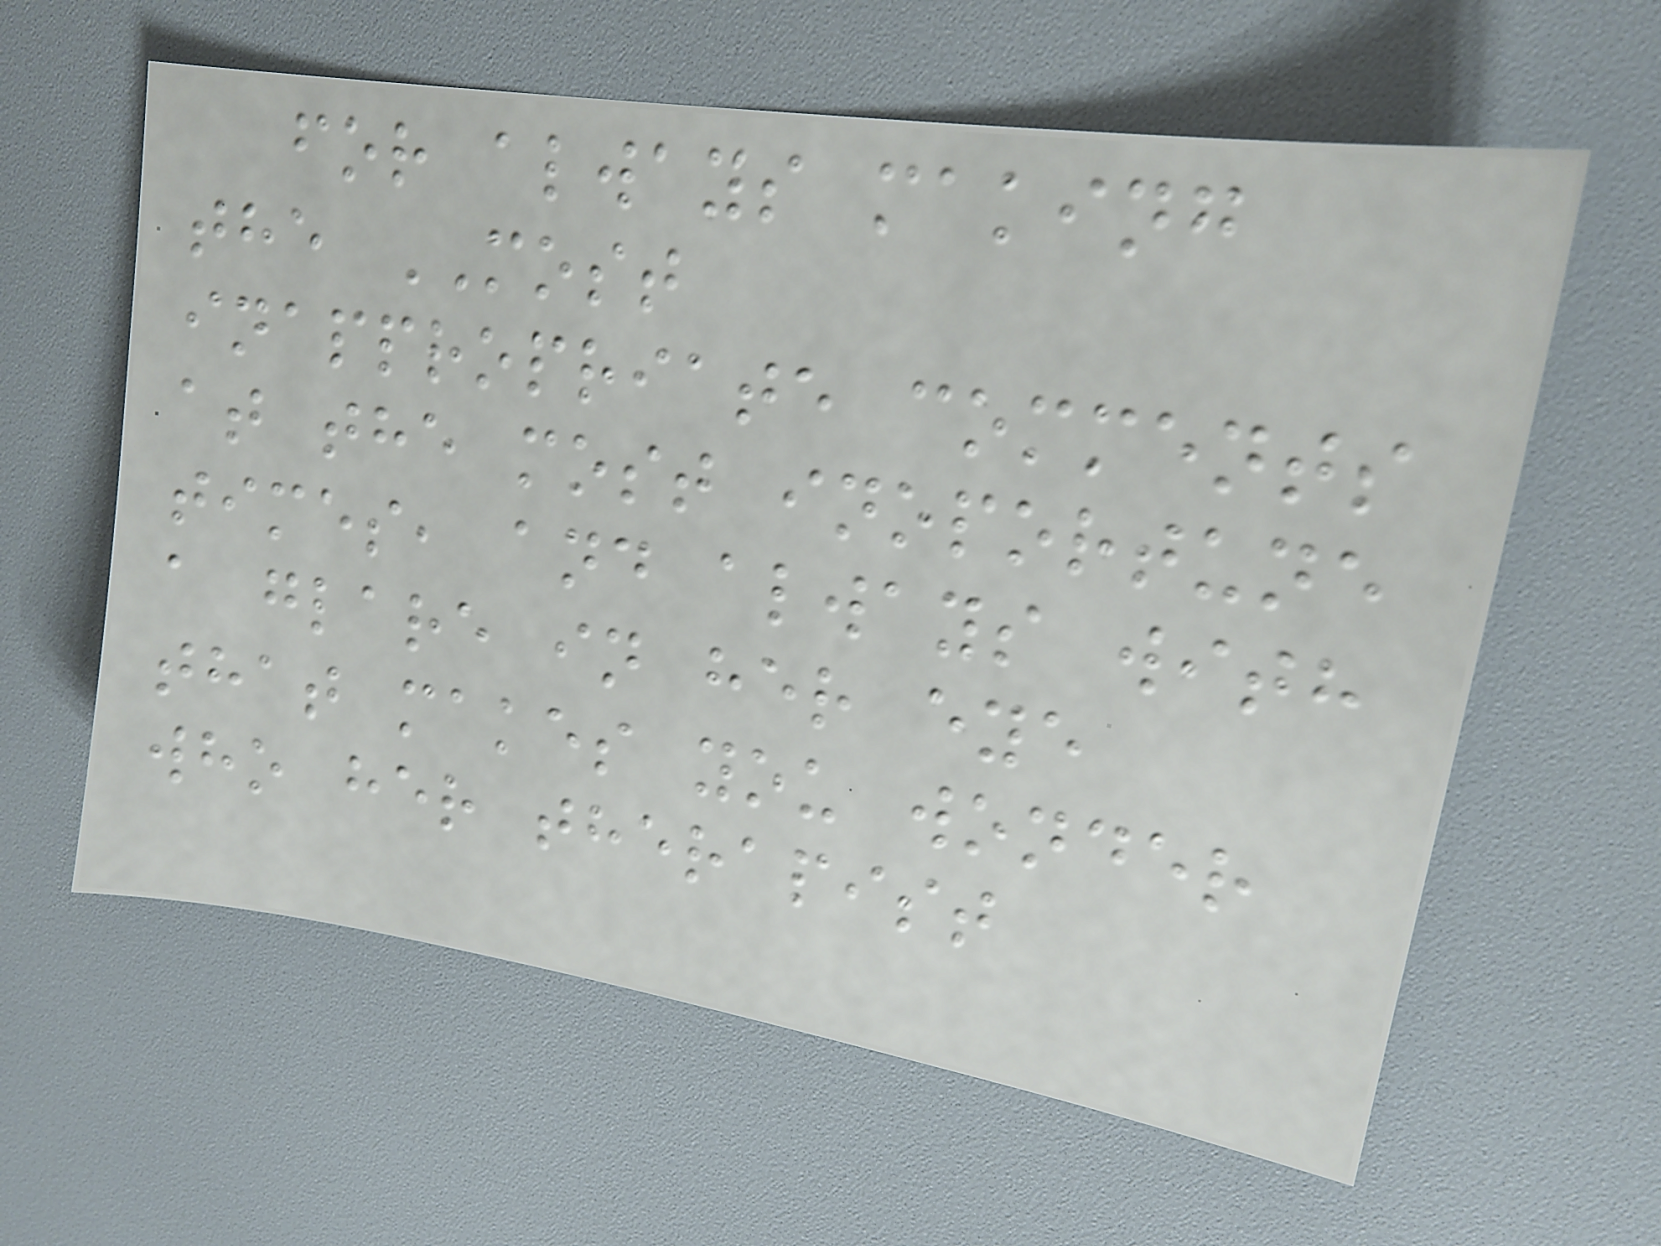for always making
the MOST
inappropriate comments
at the most inoportune
times, and always with
a glare in her eye
that makes you wonder
who her therapist
